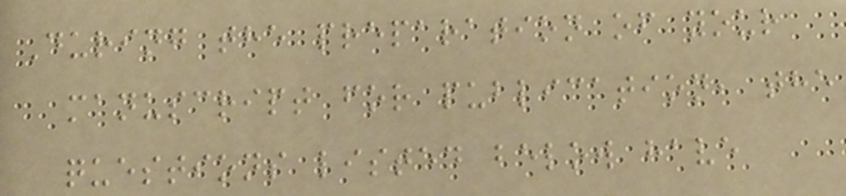During the preparation of your
manuscript for publication, the
questions listed below have
